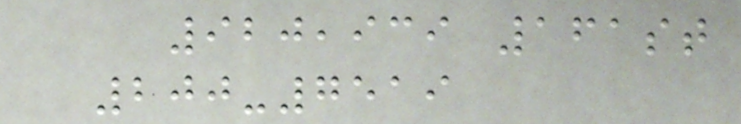920,939 161st
200-7519
